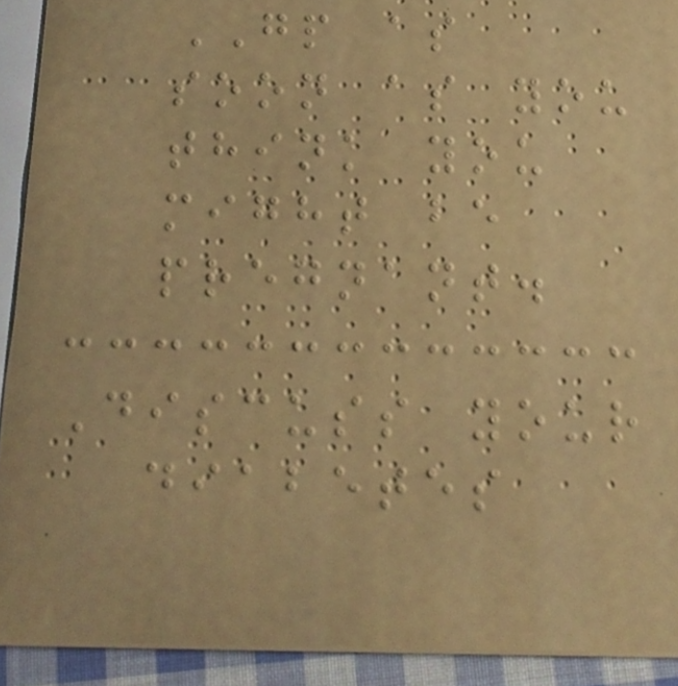GP as
soon as you
think you
might be
pregnant.
Discuss your
diabetes
